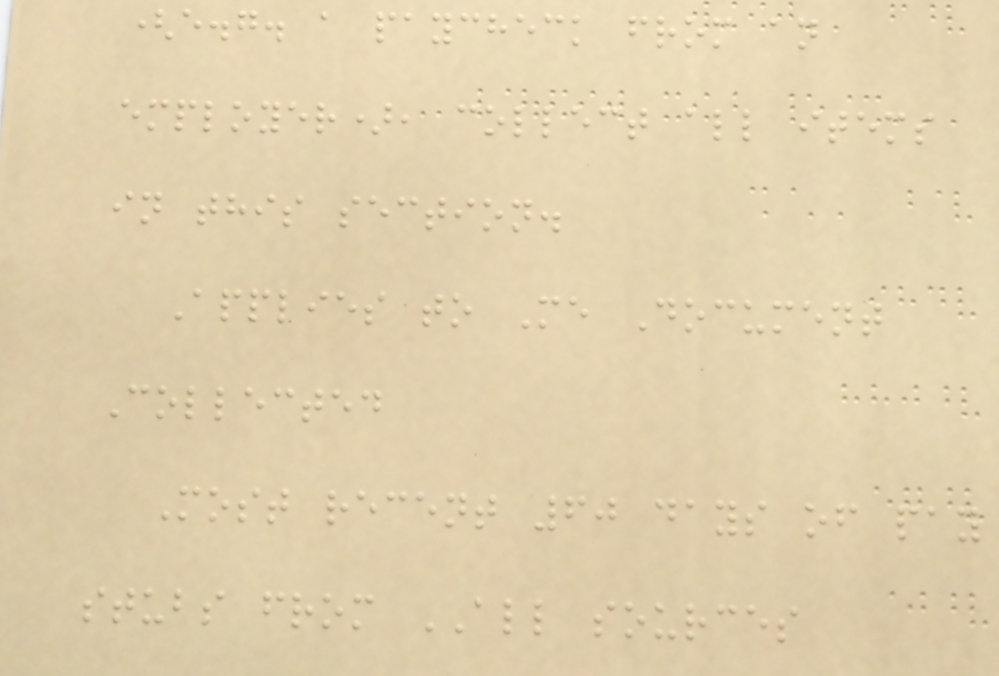(e.g. a paycheck from an
employer), collect all items
in this section.
Applies to Me Document
Collected
Most recent 60 days of pay
stubs from ALL sources
